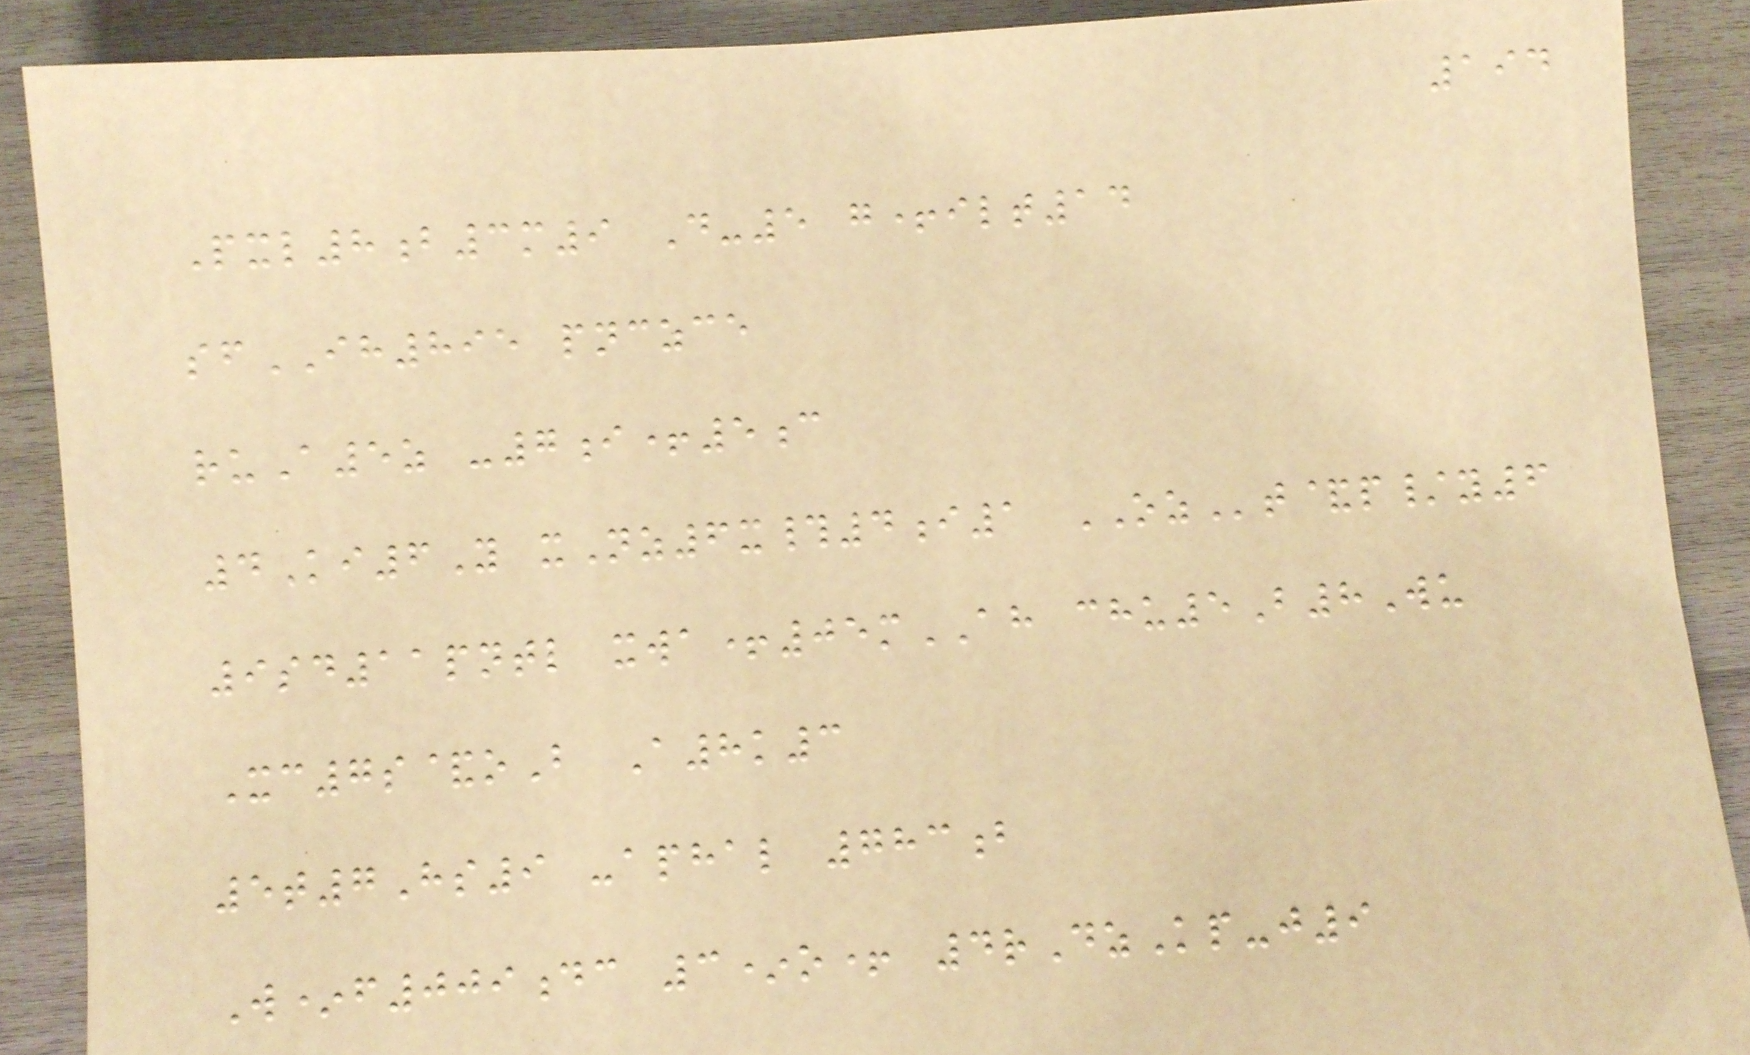194
Pxl8b3m9 D-5 g+ilt14
sfIH895 pnczce
ruA5z -7i+5c
4Ki6Y xNz6x#4i1 OZt&p/y6
9sd11pntl xwa+05mAH chu5B8Wu
Xc7s&oB A8k3
5t7Hs9 -aphal 783b
W*f009dc 3*o+ 4rDzKp-j9
